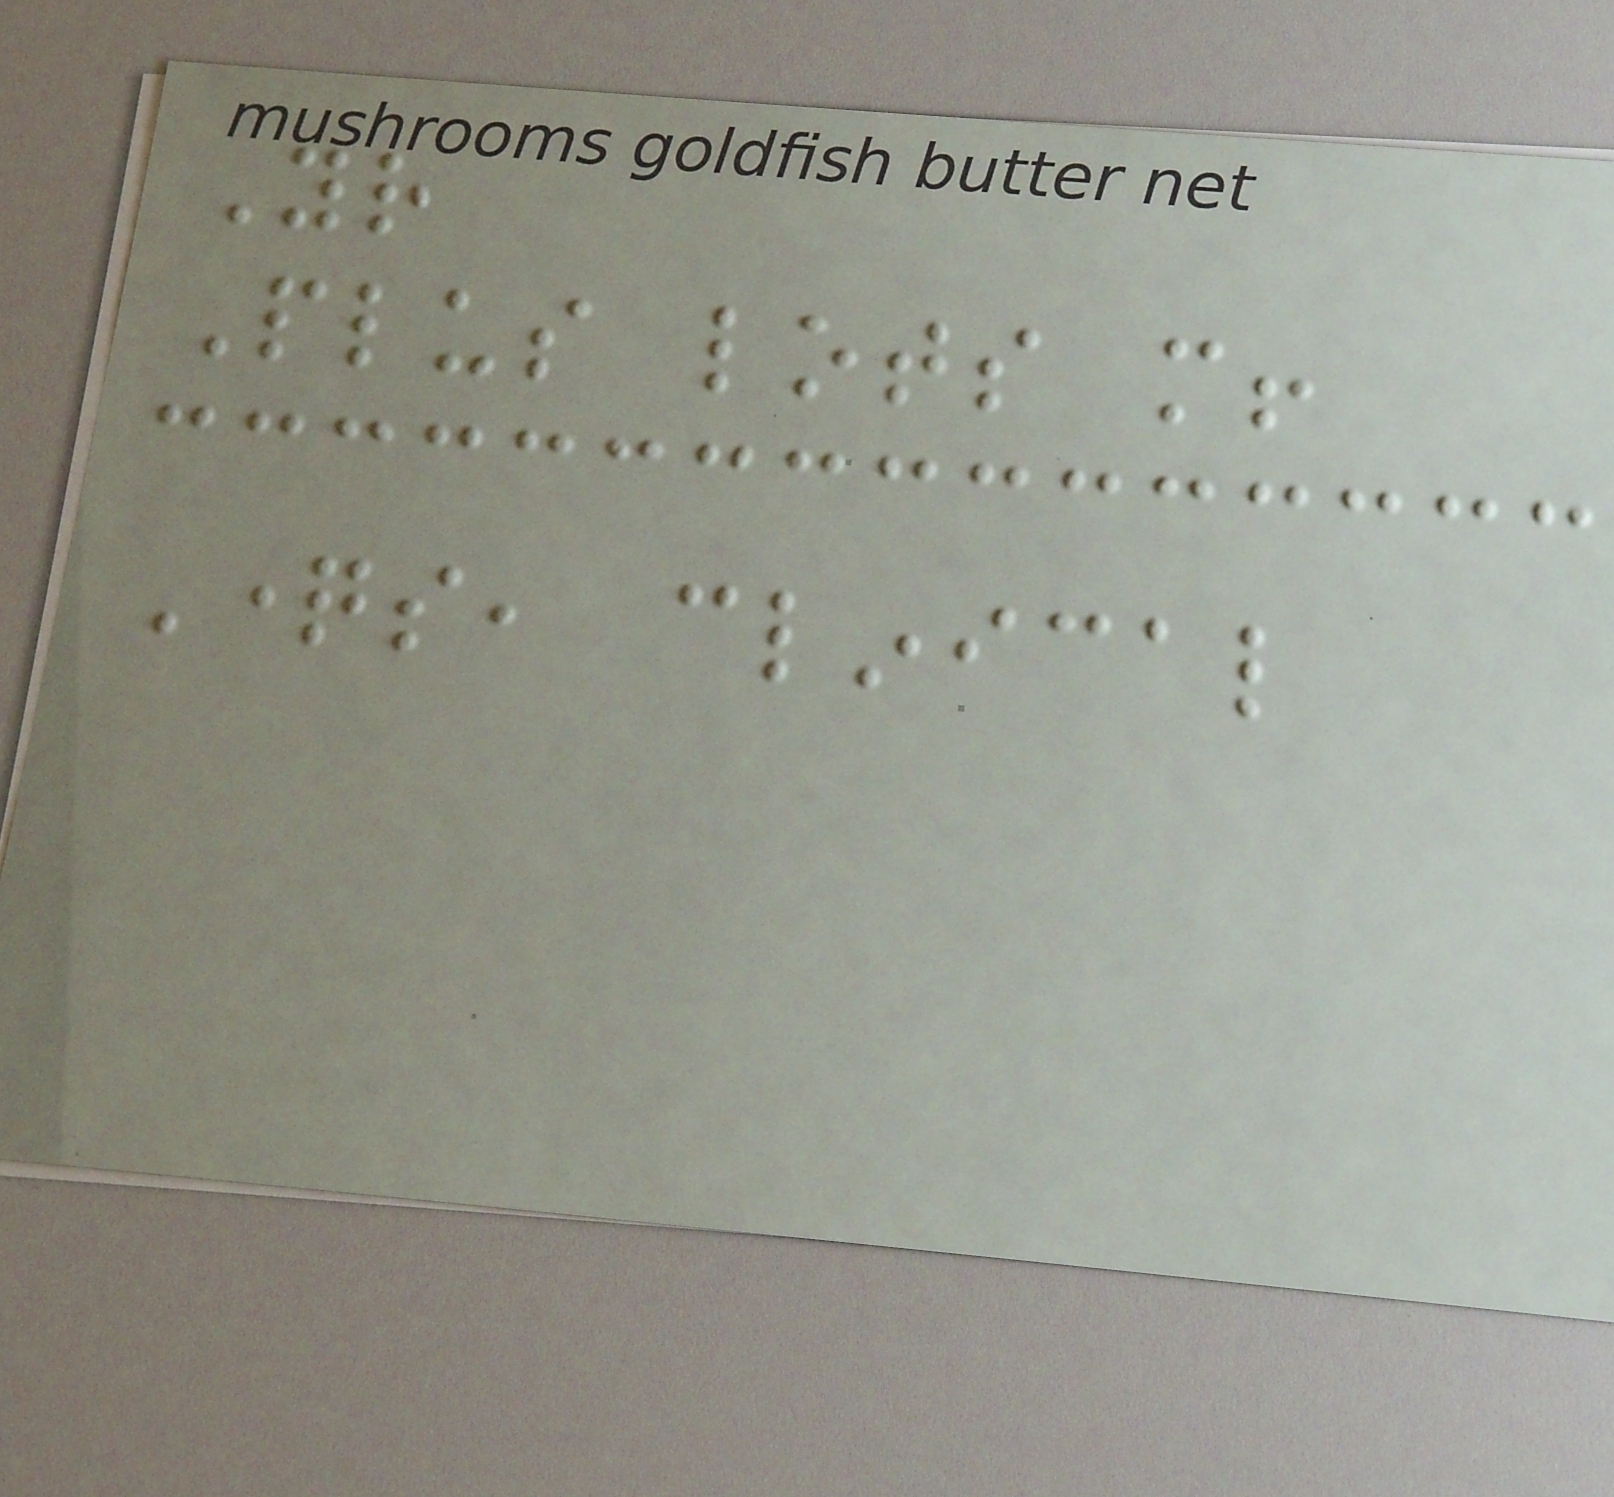Your
Plus lots more!
Questions, clinical
